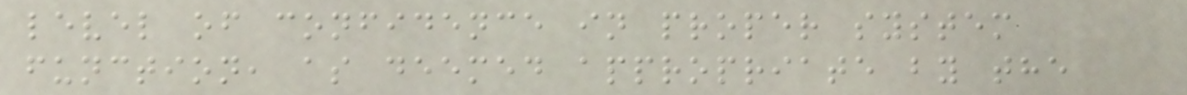level of confidence in proper system
function, as deemed appropriate by the
